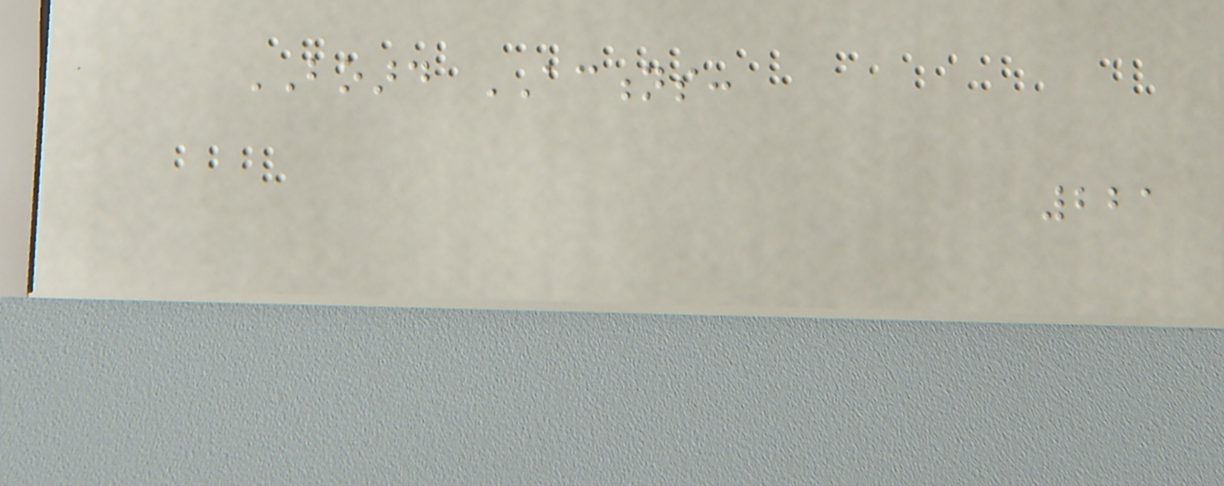BOARD ACTIONS:
221
